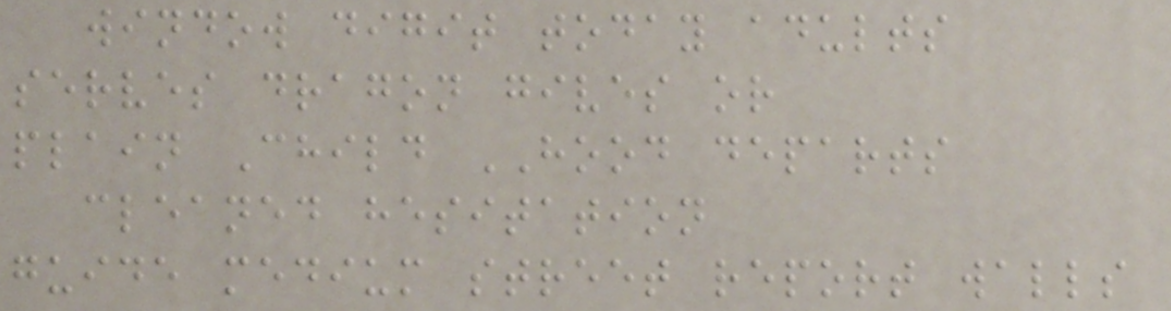window digit today adults
serves dragon gives or
plain Child HOOD departs
cleaned hesitation
guide medium street report walls
